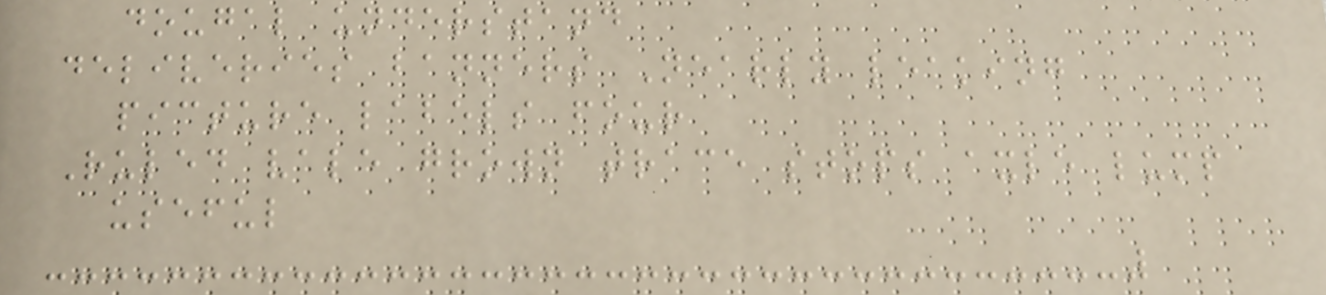dougal understand
deliveries banners Nearly leaking
picture labels four
Ruled vale grown trace stops axle lump
useful
